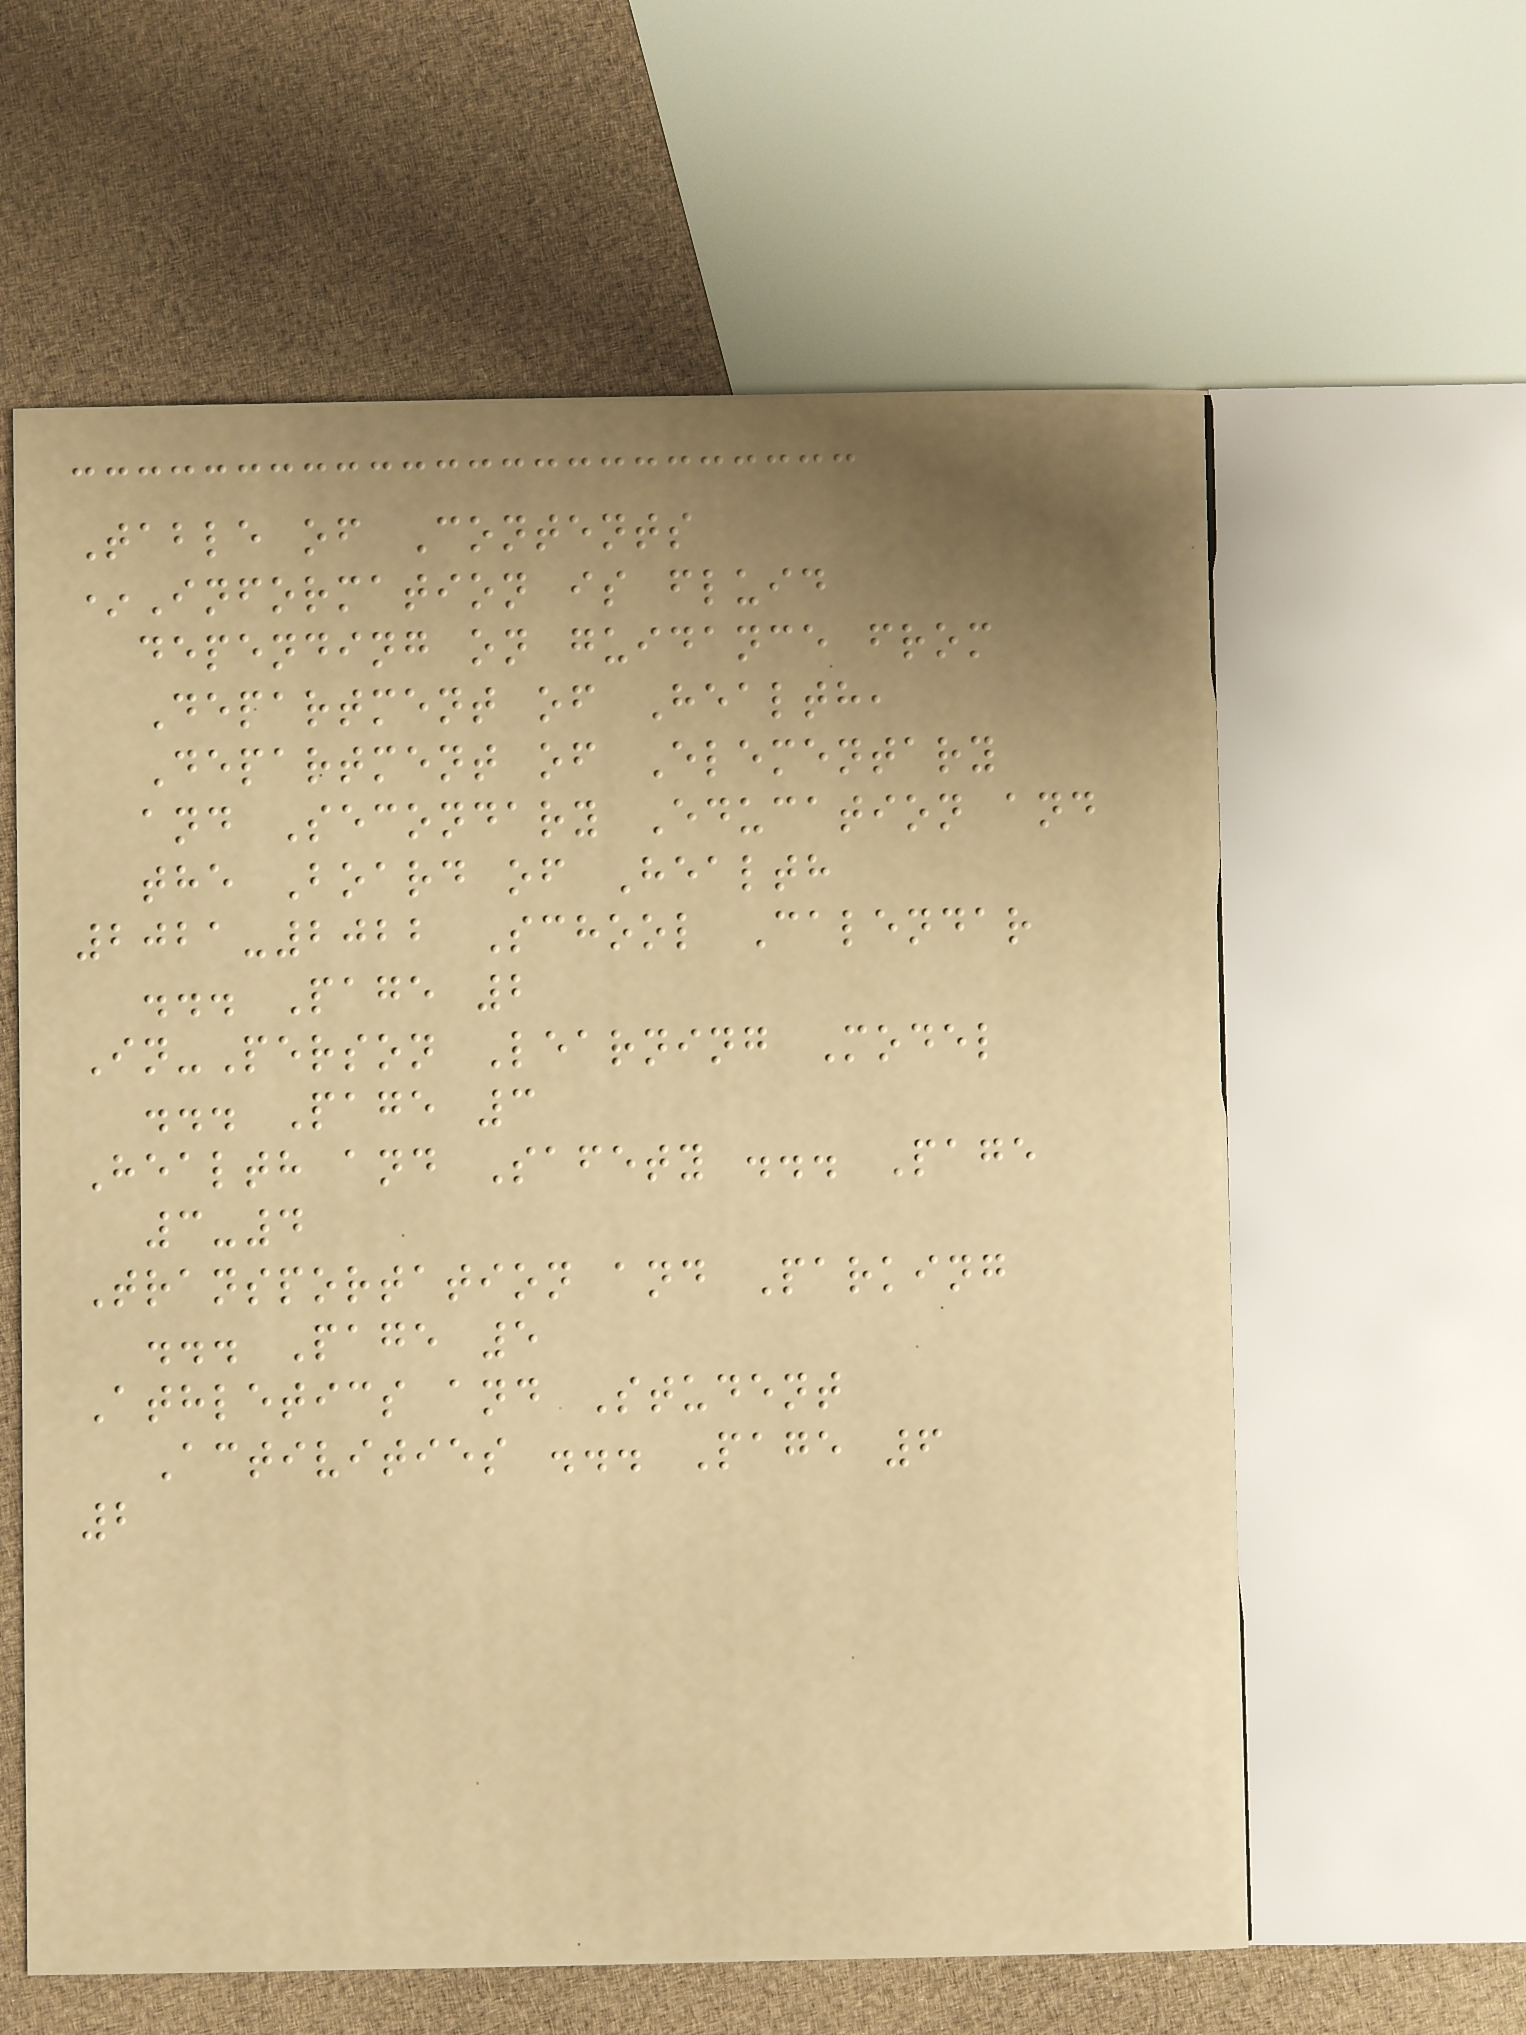Table of Contents
*Information is fluid
depending on guidance from
Department of Health,
Department of Elementary
and Secondary Education and
the Board of Health
2021-2022 School Calendar
... Page 2
In-Person Learning Model
... Page 3
Health and Safety ... Page
3-4
Transportation and Parking
... Page 5
Athletics and Student
Activities ... Page 6
2
